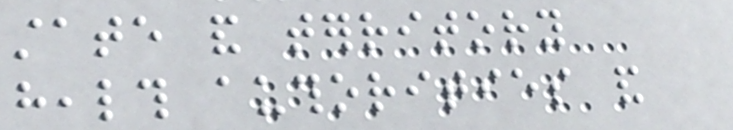state and territory
health authorities and
